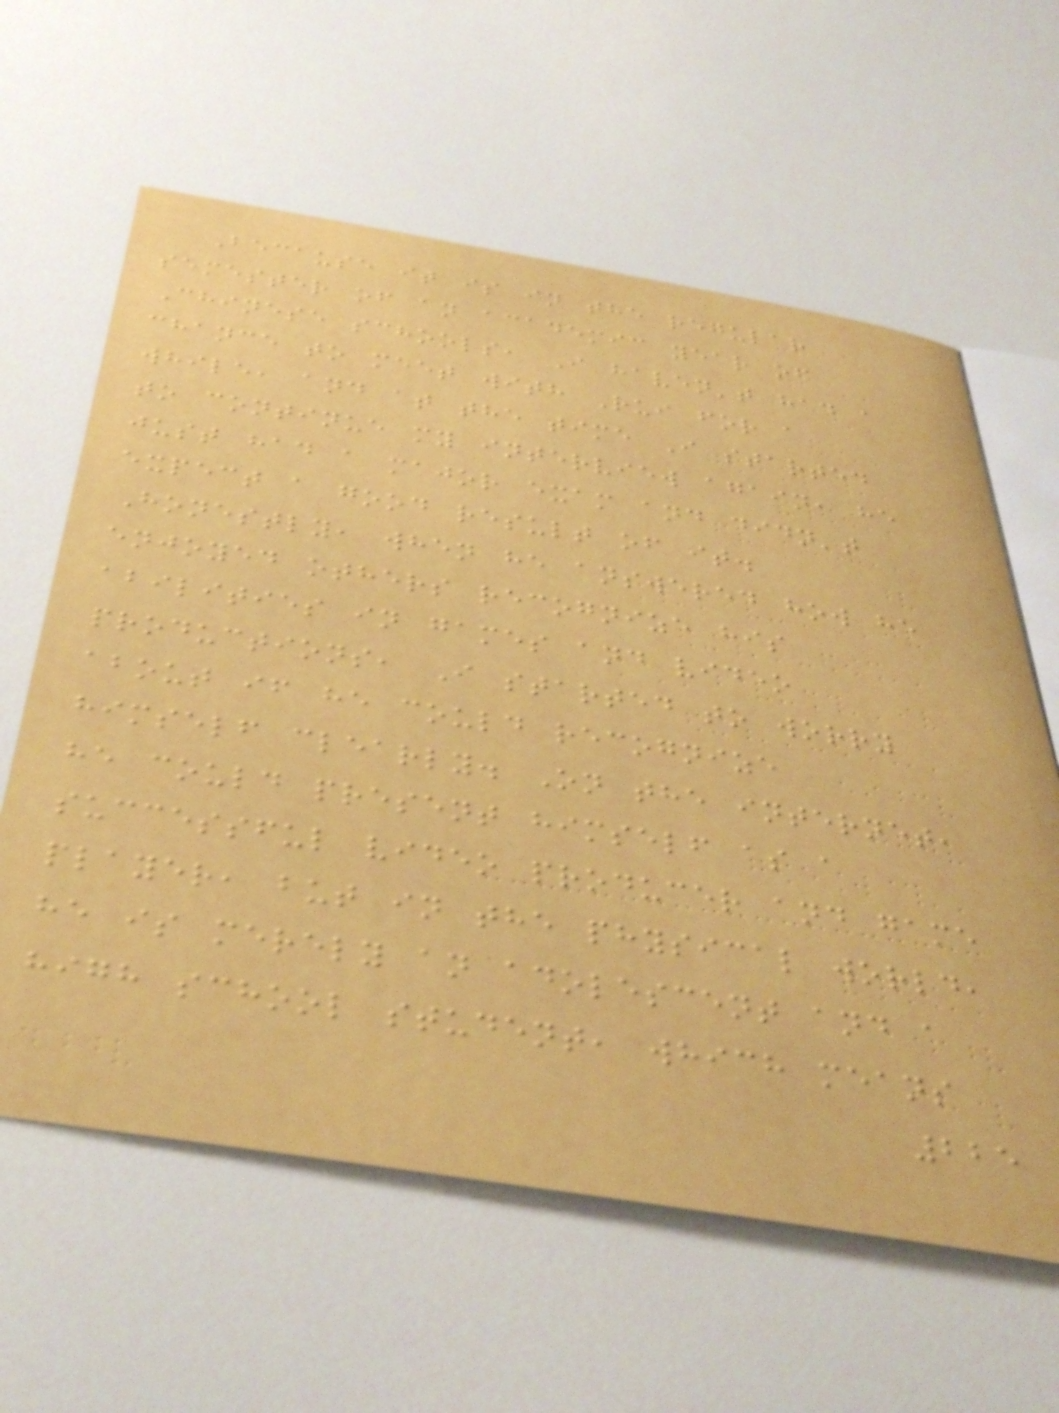Because it is in the regular
semester of an academic year of
Chinese schools, I haven't had a
chance to meet with Rui for a
while, and at the time I started
to continue my interview again, he
just had a major exam and didn't
expect a good result of it.
Honestly, when he answered how he
enjoyed others recognize his
abilities in games and video
productions, I started to worry
about if he could recognize
himself clearly. On the internet,
he could present himself as a
successful video producer and game
player, but in the physical world,
he is merely an adolescent and a
high school student, which means
225
